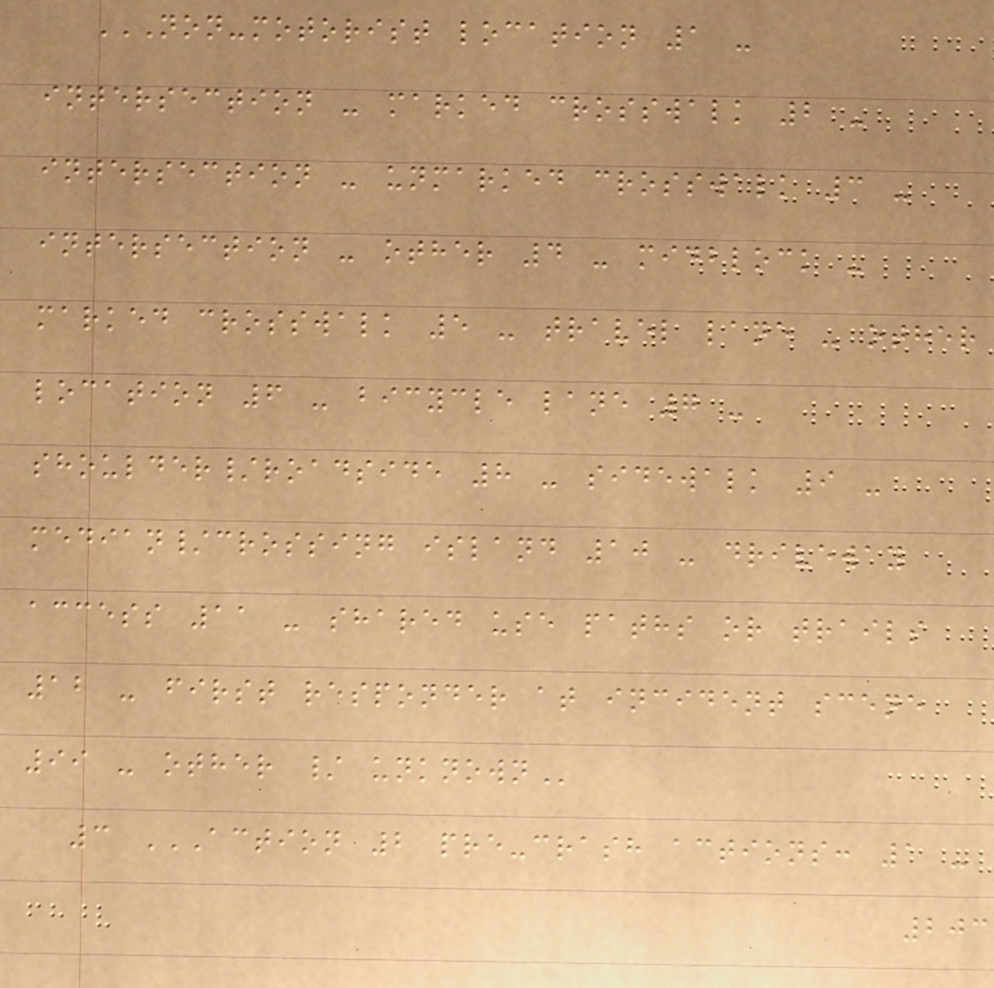NON-MOTORIST LOCATION 1 -
INTERSECTION - MARKED CROSSWALK 2 -
INTERSECTION - UNMARKED CROSSWALK 3 -
INTERSECTION - OTHER 4 - MIDBLOCK -
MARKED CROSSWALK 5 - TRAVEL LANE - OTHER
LOCATION 6 - BICYCLE LANE 7 -
SHOULDER/ROADSIDE 8 - SIDEWALK 9 -
MEDIAN/CROSSING ISLAND 10 - DRIVEWAY
ACCESS 11 - SHARED USE PATHS OR TRAILS
12 - FIRST RESPONDER AT INCIDENT SCENE
99 - OTHER / UNKNOWN
3 ACTION 2 PRE-CRASH ACTIONS: 1 -
203
